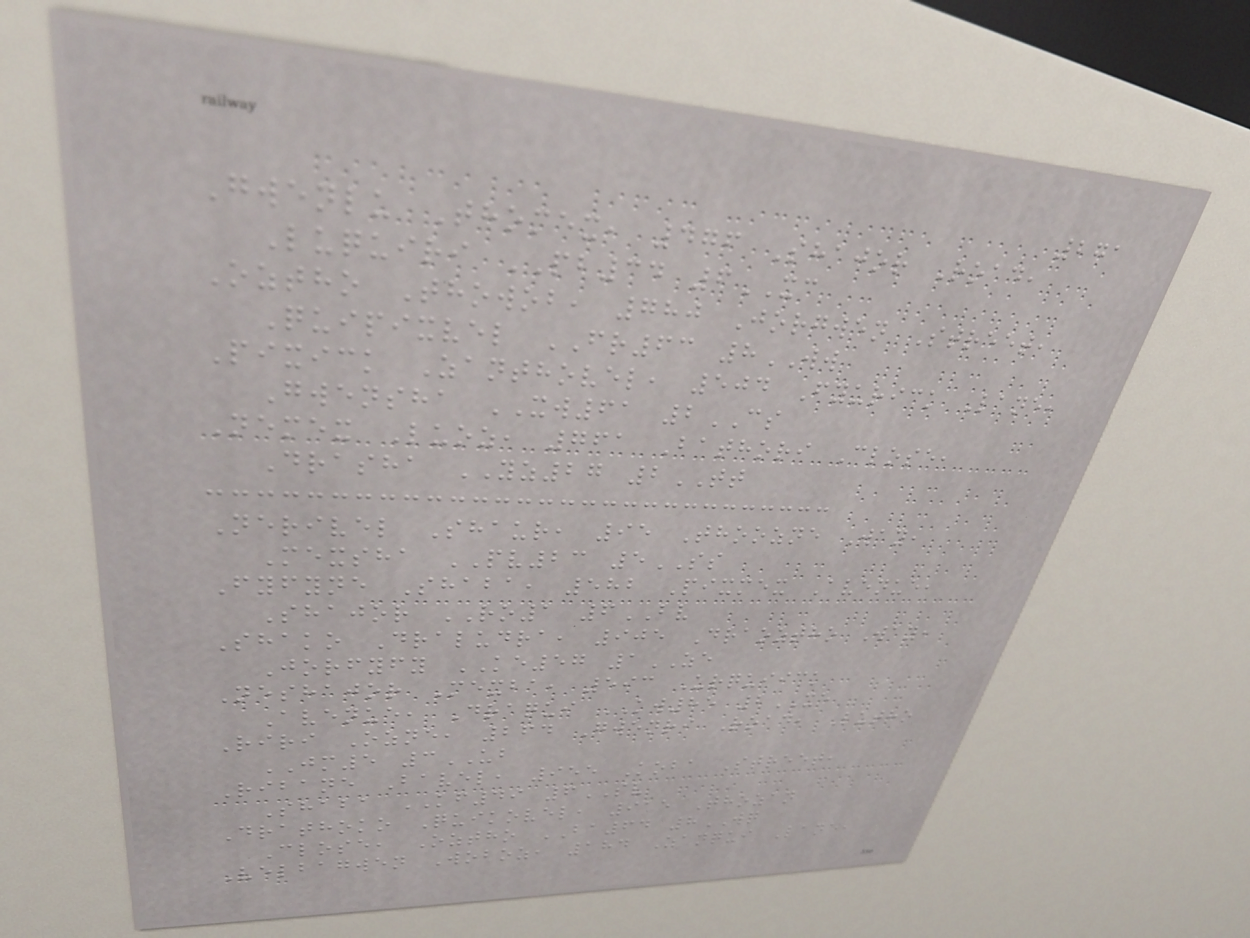271
Gwenlu Thomex, 476 Shajor Road,
Luquiri PB34 6XC
Oztho Thowob, 780 Jorgwen Street,
Quipixvel FR63 8WW
Pixick Zanthovel, 504 Fyurick Lane,
Gwensha XW61 2CS
Nemex Luoz, 761 Bathori Close,
Drasha YZ27 2TT
Nerivel Shaur, 95 Thoozne Way,
Mexsha PV23 5SS
Fyfyne Shaba, 582 Pixmex Avenue,
Shajor RO1 6BV
Shako Draludra, 905 Draoztho Way,
Jorfyfy KE57 1ZE
Neshajor Mexba, 593 Urquiick
Avenue, Draqui KW85 2XE
Riri Ozne, 264 Gwenri Road, Lutho
JM5 3UB
Ribane Bavel, 955 Koba Street,
Shaba KF49 6SV
Drathoko Quikovel, 915 Thozan
Close, Oztho BA64 8WQ
Velbagwen Woboz, 184 Zanqui Lane,
